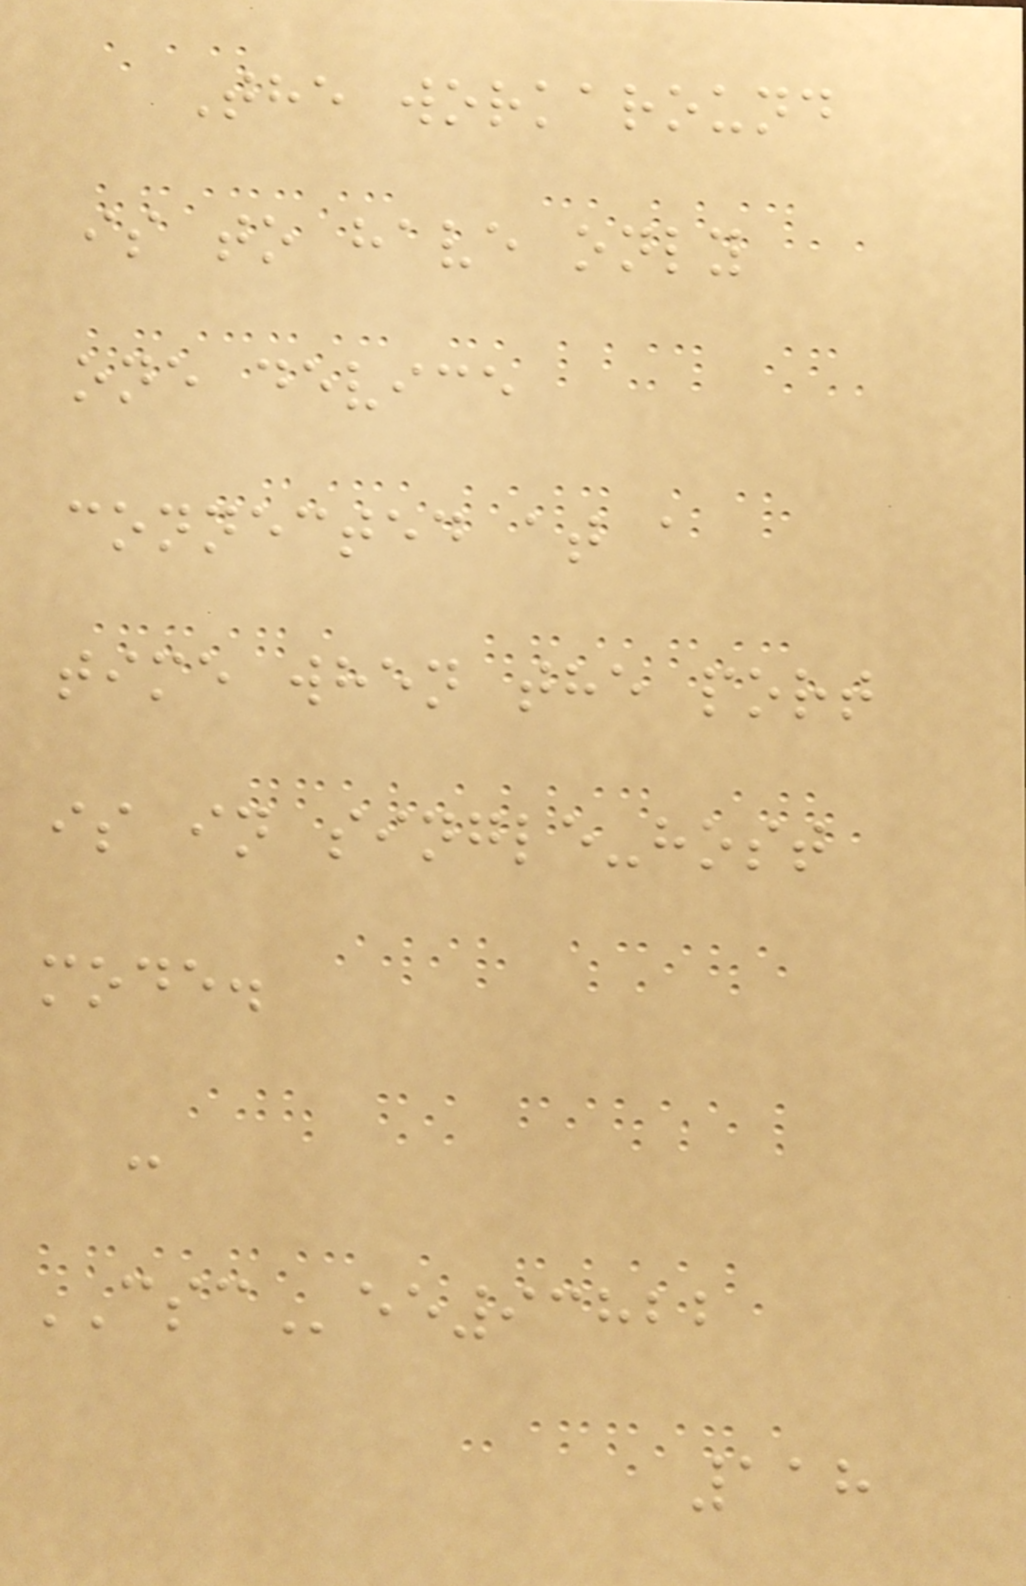The workaround
is to have only
one device
connected at a
time when the port
is in single-host
mode.
-
CSCee93822
118
